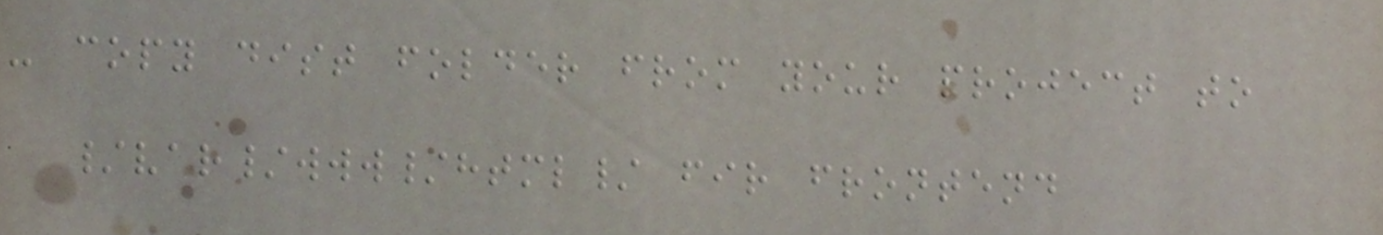- copy dist folder from your project to
/var/www/html/ fir frontend
